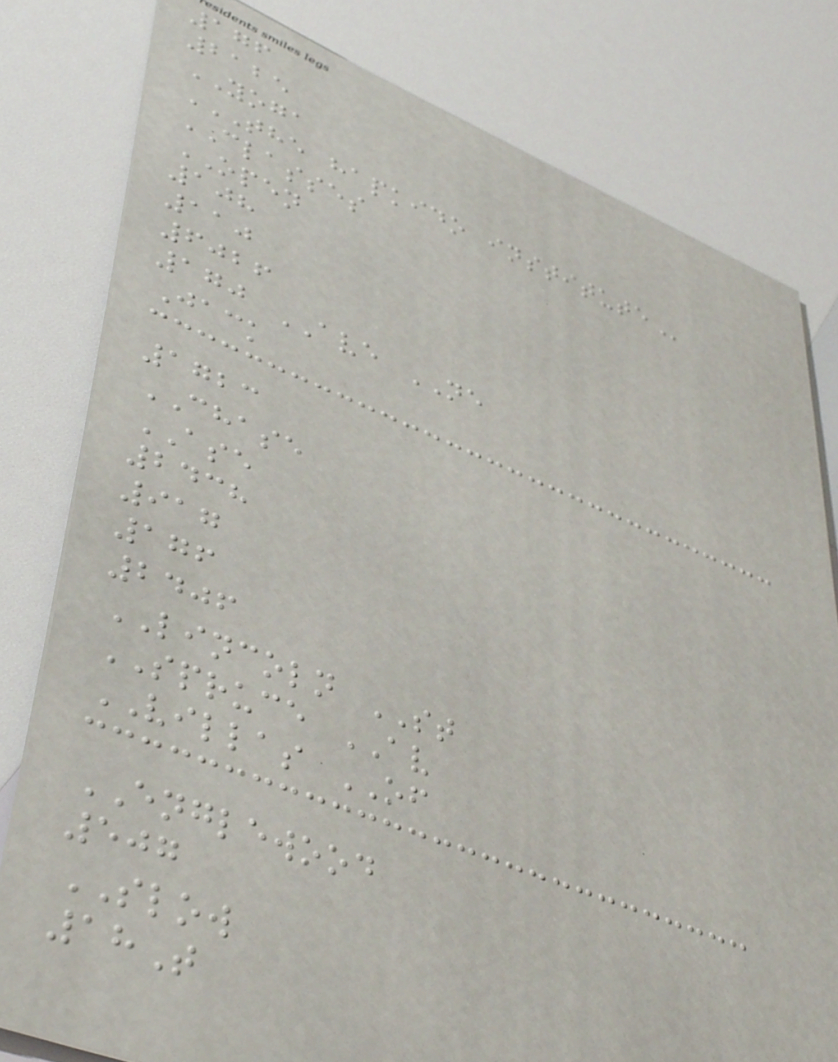176
2125
YOGA
THE HAPKIDO INSTITUTE
CLASSES
OPEN
108
110
6026
170 AVE NE
Jack
1723
CHASE
ASE
2438
917
176
2406
LINCOLN ST
SPRUCE AV
VILLAS OF
ENGLEWOOD
507
SLOW
18T
